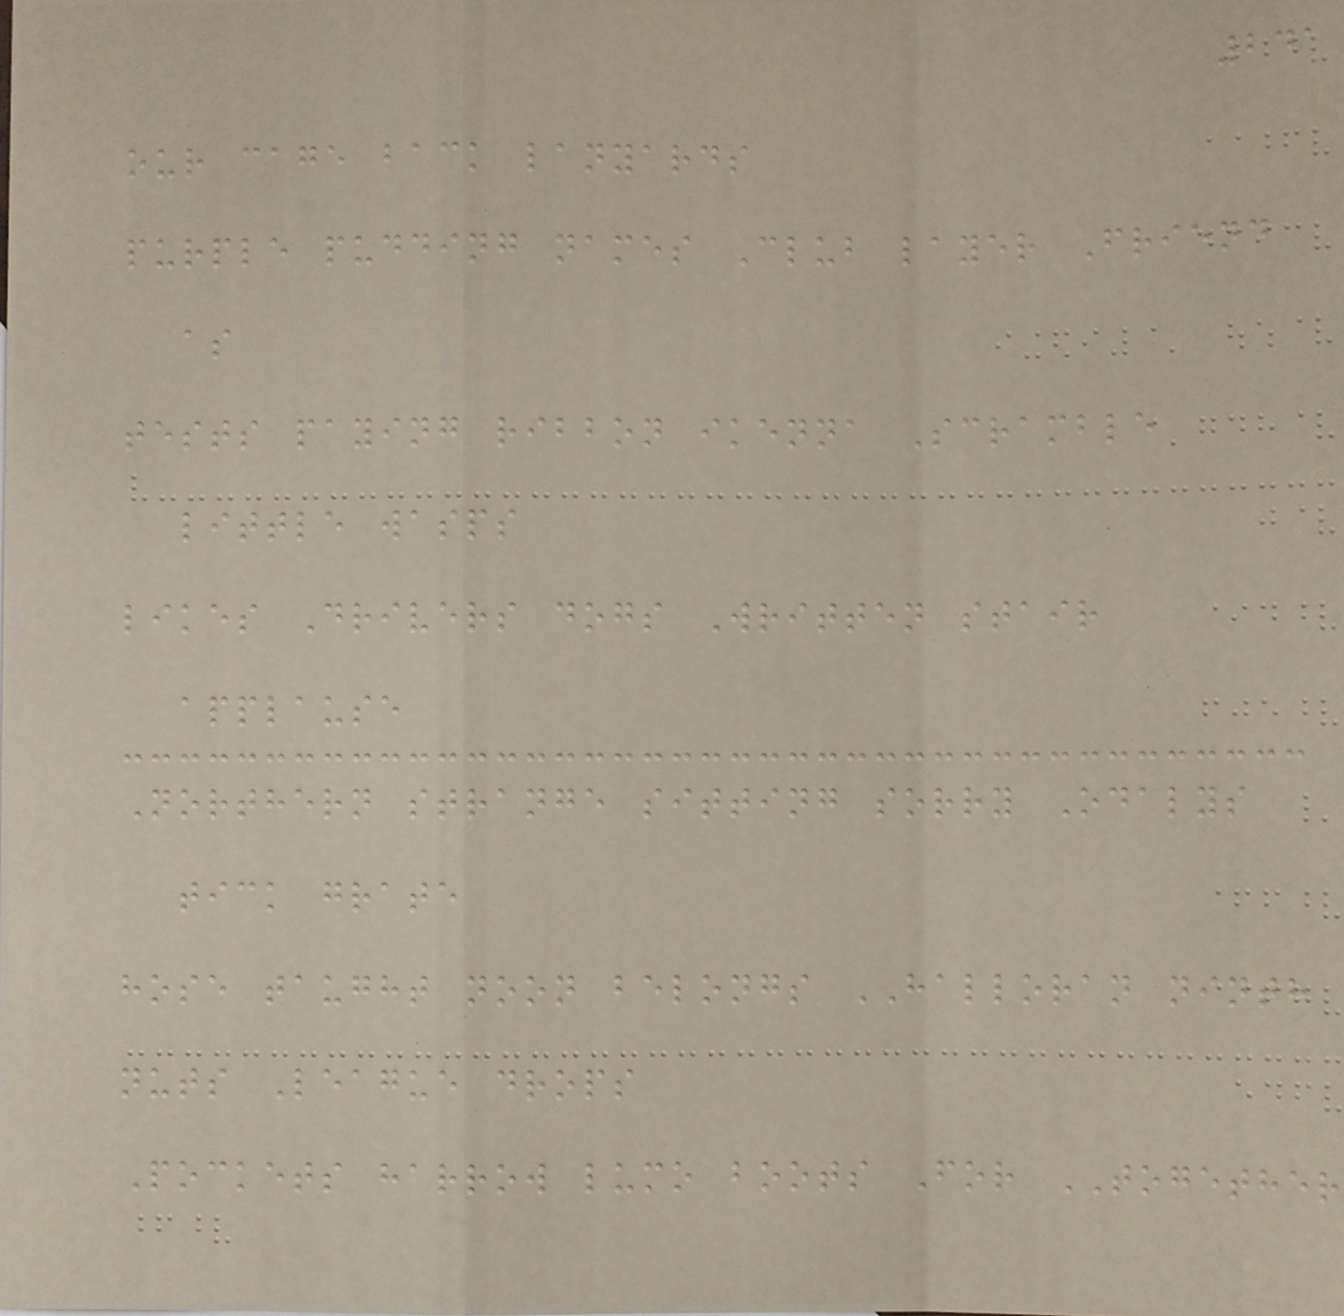241
our cage back lanyards
purple pudding names Club layer Friend
as
tests paying ribbon ikenna Scramble
little wasps
likes Drivers dogs Written stair
applause
Northern strange sitting sorry Odalys
tick grate
hose taught noon belongs HALLORAN ninth
nuts League drops
Pockets harrow lumo boots For TOGETHER
